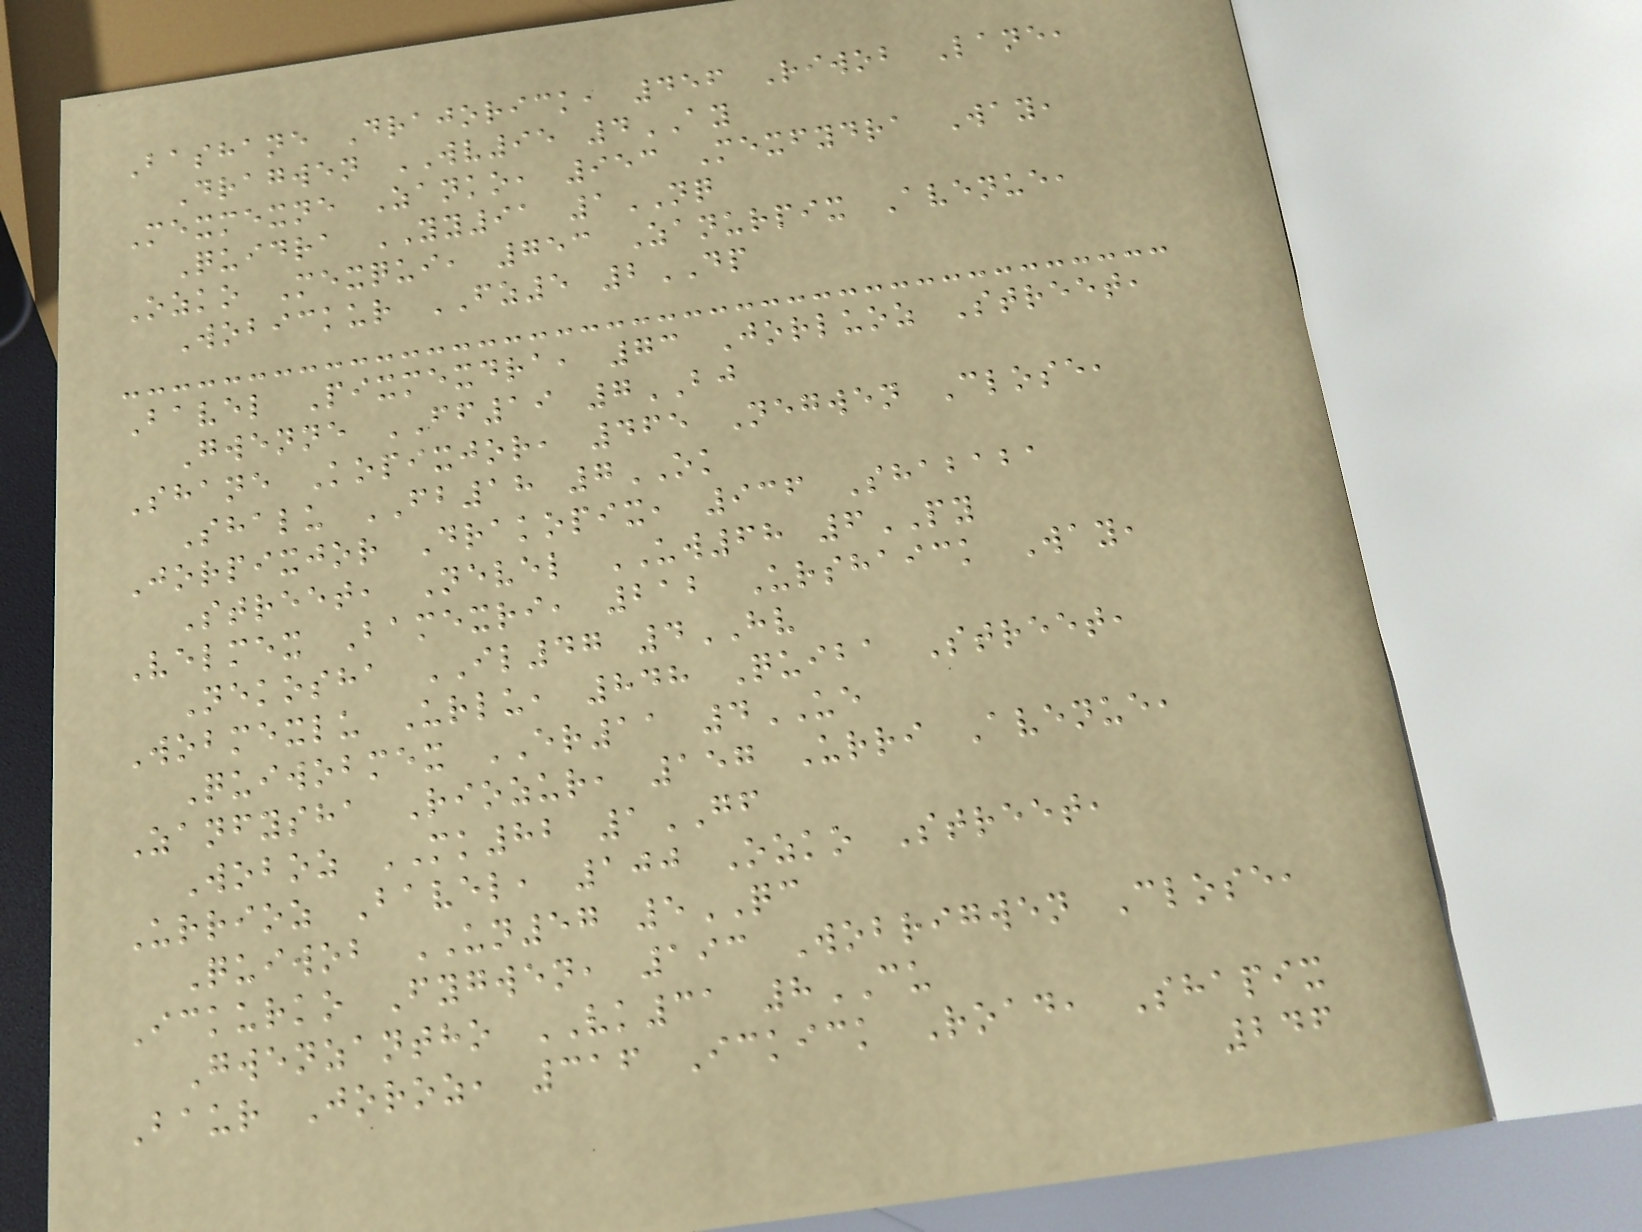Bashane Drajorick, 456 Riwob Lane,
Dragwen WV95 4AY
Mexmexne Zanko, 953 Mexfydra Way,
Quidra YY91 1NQ
Ozko Mexqui, 753 Zanurpix Avenue,
Wobickur FZ5 2DP
Bavel Pixmexdra, 73 Jorluoz Street,
Gwenne FF19 7BJ
Shane Kopixjor, 465 Negwen Close,
Shalu FB18 7OK
Jorpixjor Drakopix, 936 Shababa
Street, Nevel UW68 6PY
Velmex Bamexri, 212 Urshaick Way,
Nekosha IL47 4HV
Wobmexlu Urlu, 848 Quiba Street,
Quiwobmex ER11 4UE
Zanfysha Riozur, 157 Urri Avenue,
Woboz MK82 1GF
Urrioz Bavel, 100 Ozko Street,
Quiwob UN57 5QC
Ickurko Fygwen, 193 Wobrigwen Close,
Gwenzantho VK31 8CU
Baur Joroz, 316 Ickick Road, Shapix
246
